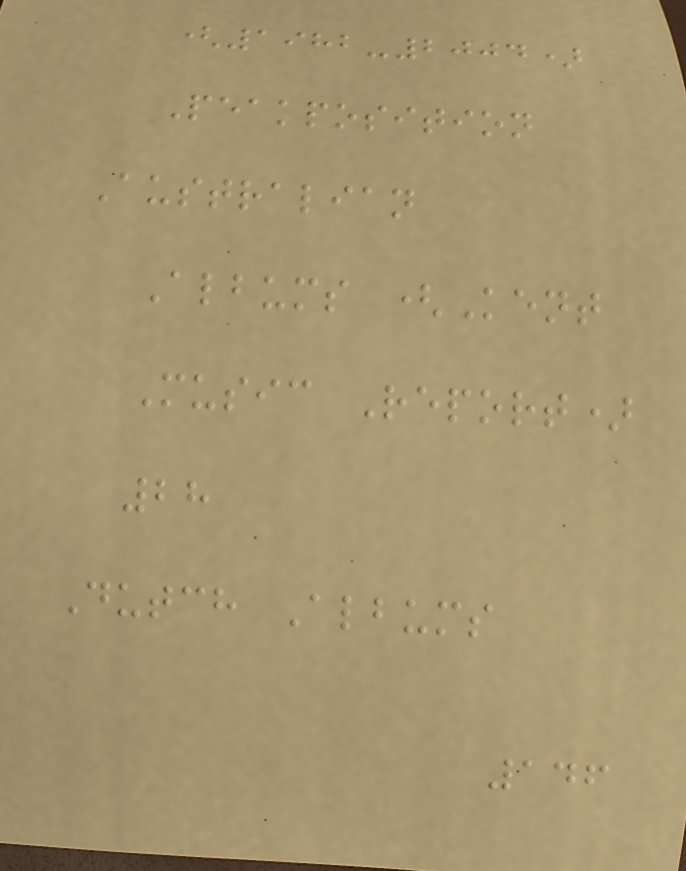(1982-2004)
Peakposition
Australian
Albums (Kent
Music Report)
28
Dutch Albums
146
